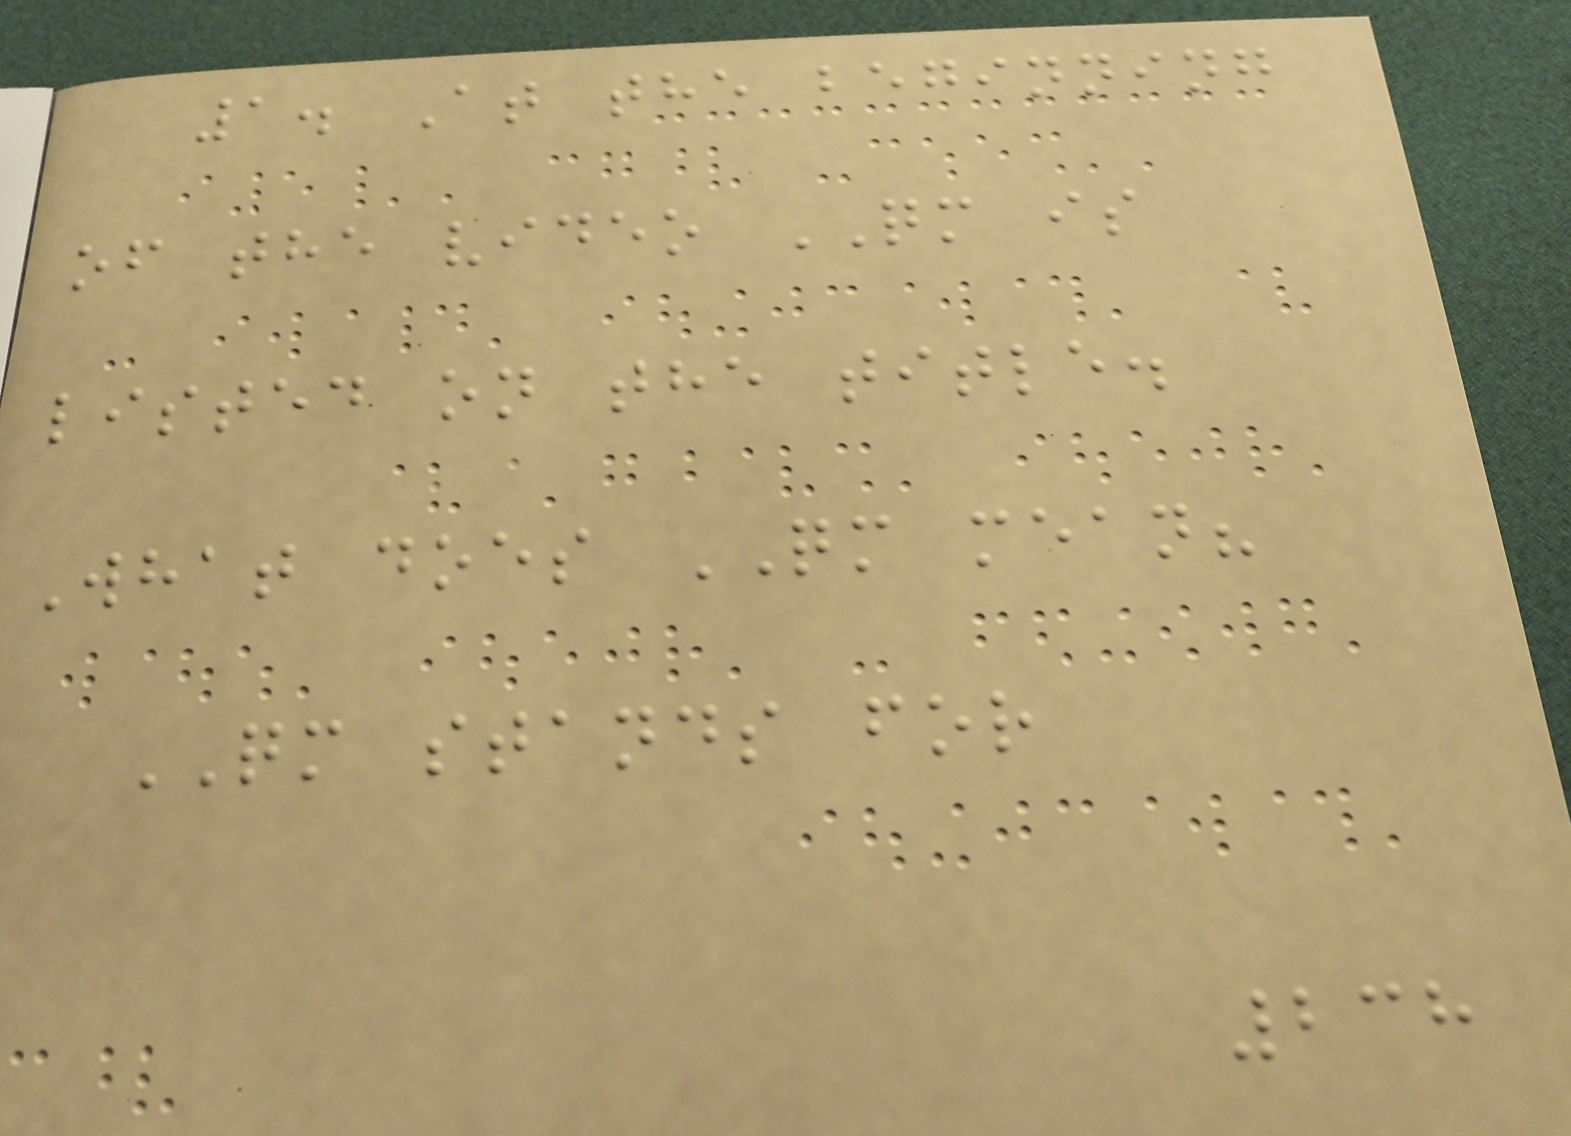1. At the beginning
of the video QM is
listed on the title.
What does QM mean?
QM stands for
238
